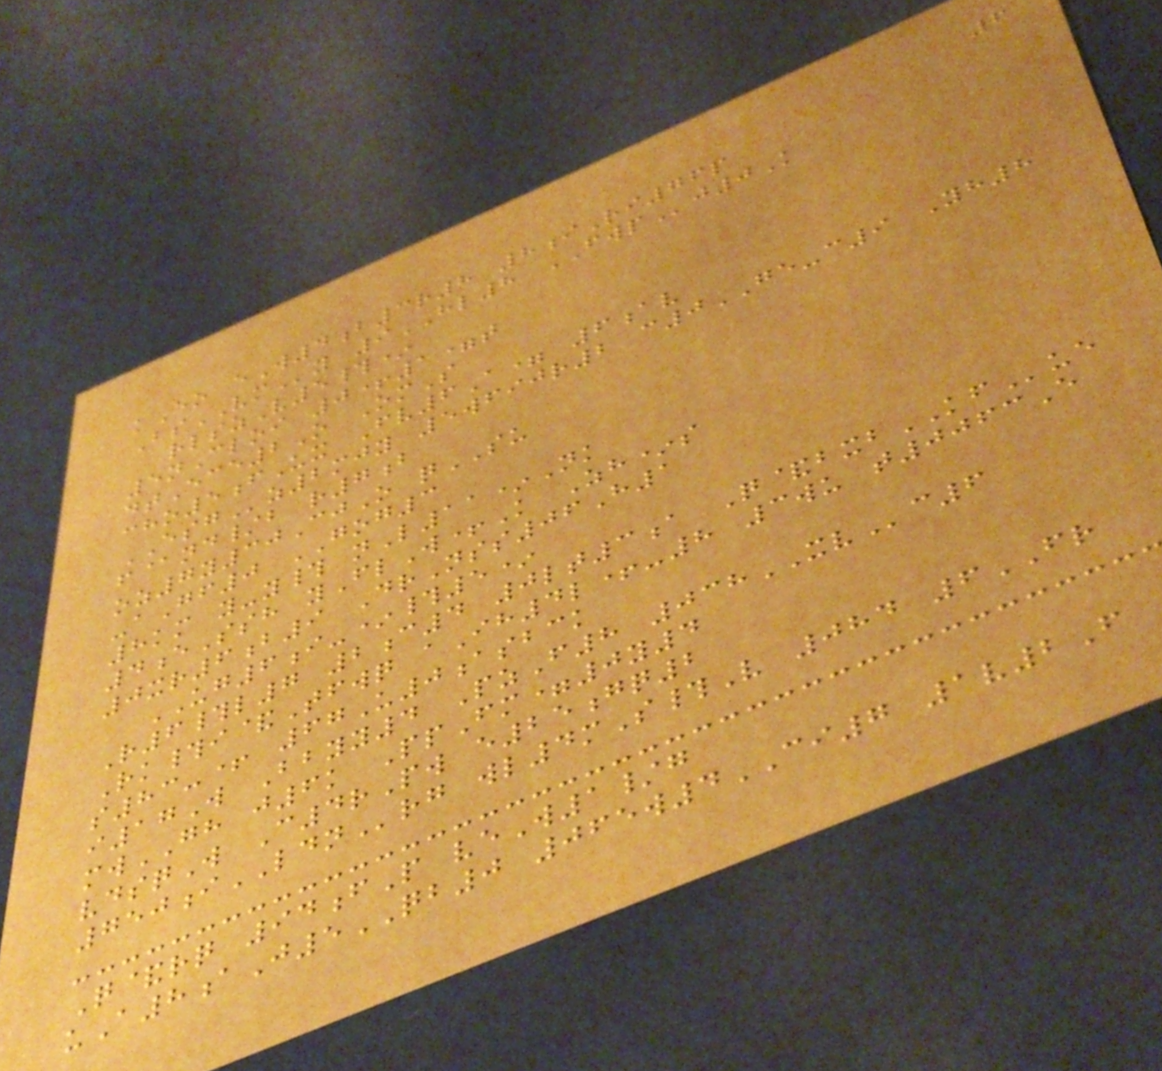6
kEo eW4b3r8 8iRi76p
BsVMy 9HL8 FWPj0K
rlszV5#*
5nCloi 0+1=t
dtEce2O OmS
cho5fUx Fv6A= 6av
ESGz2mjy 5wfijr2 c0GE-c9 Yh8
f@nd/b r7b
oz7y30CjO qSU
-aGf0 GOG3
8km y-y# nL11*Nk
4eSsh yFlW+K Zh*s
0xr6b9 DrNss06H1
UG6i-*#5*
R6#l7 2c4 0lt3a Q&bxbKFue
Rk#i&Tfwq aIh4l+-8 3wu t0063E
s83-+ 67U0asbck
i17W Bbyy4 PzF8 038XVc6
mwGH j6k PpFm=0y4
vdsqW C4rPw e25gq2
750iLDNrg wl4mS#V 084 6FR
Q&rq 94fP veW1/g
uA8aJ5QB0 065w4CI7 1v2F
